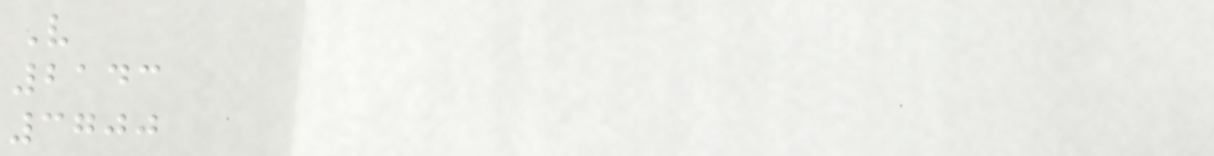V
2143
3700
